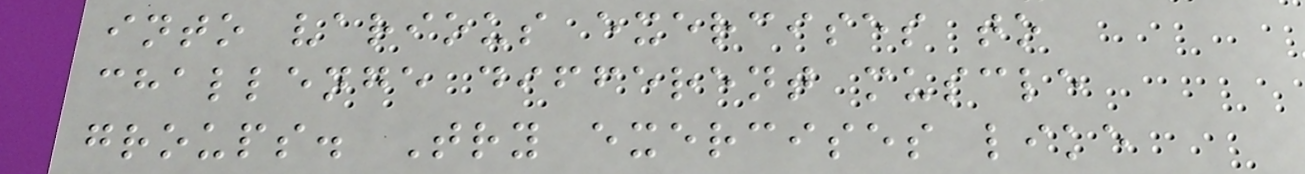into various exercises to
challenge different muscle
groups. Try exercises like
